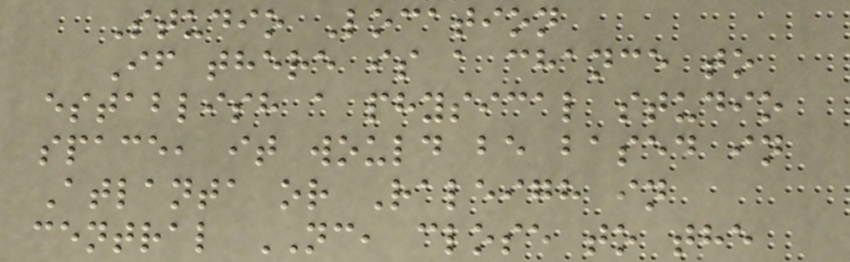Studio Location
If there is a chance to
establish a physical studio
space, it would be based in
Atlanta or Raleigh in
central NC, close to the
